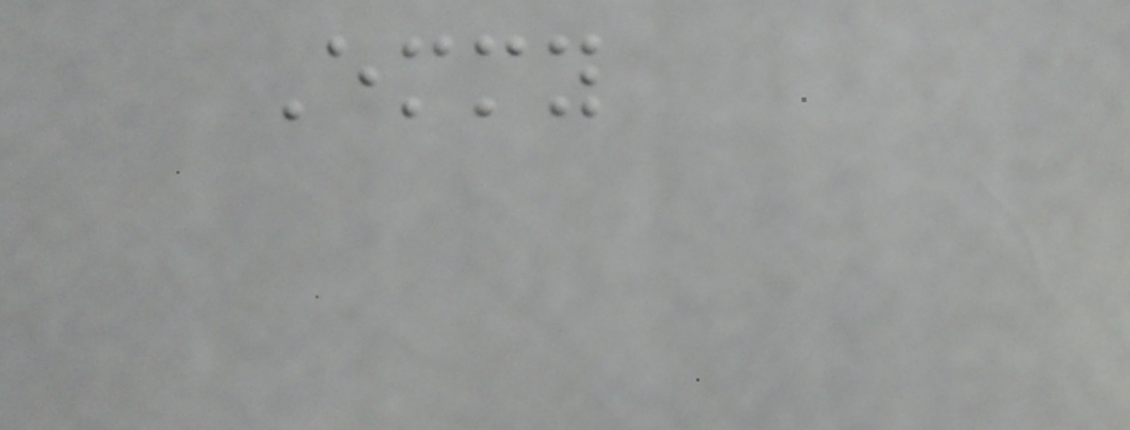Emmy
